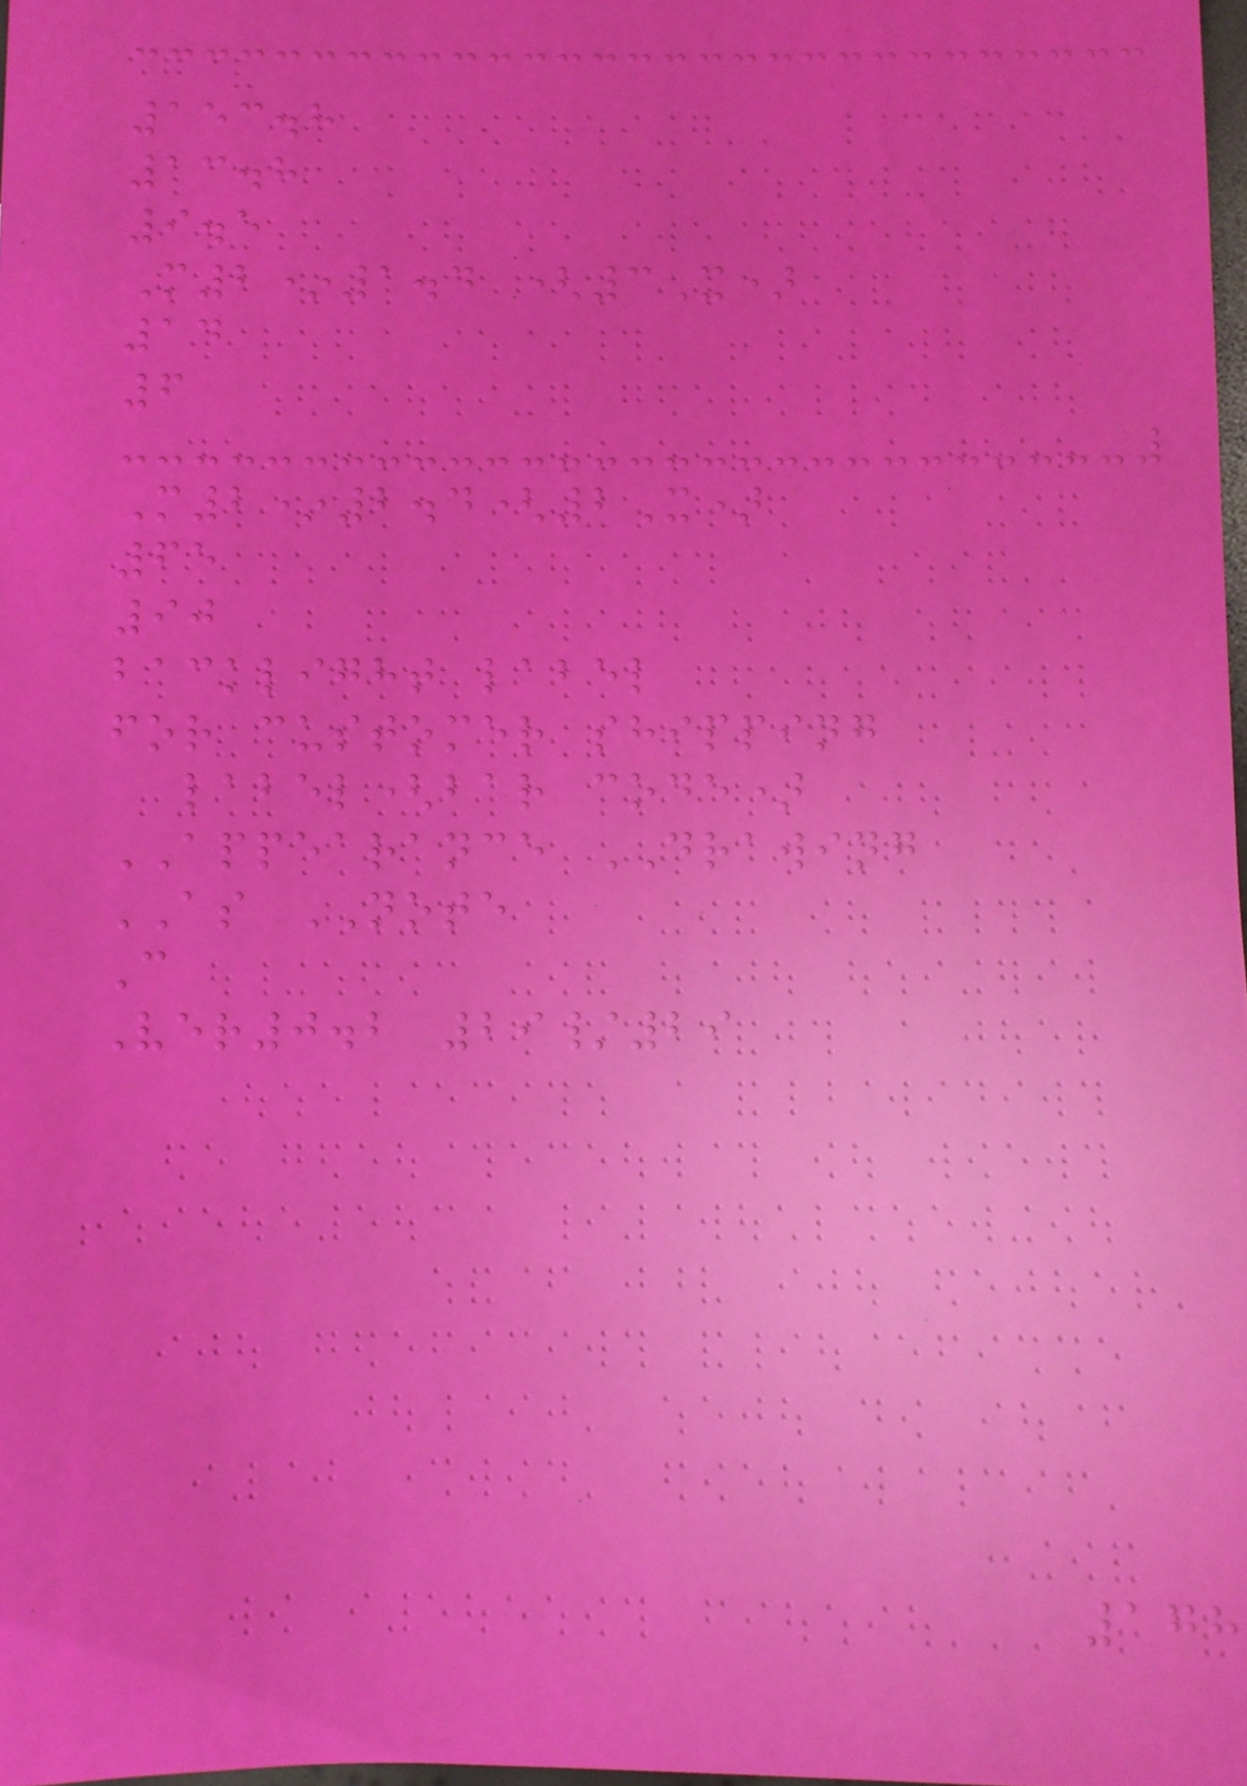153.8
13.8
9.5
M2*1.4 (3X)
14
6
M2*2.4(2X)
65
90
backlight label
for customer shipping
label(bar code)
APPEARANCE DRAWING
AS NOTE
C
Ver0.2 29/29
178
